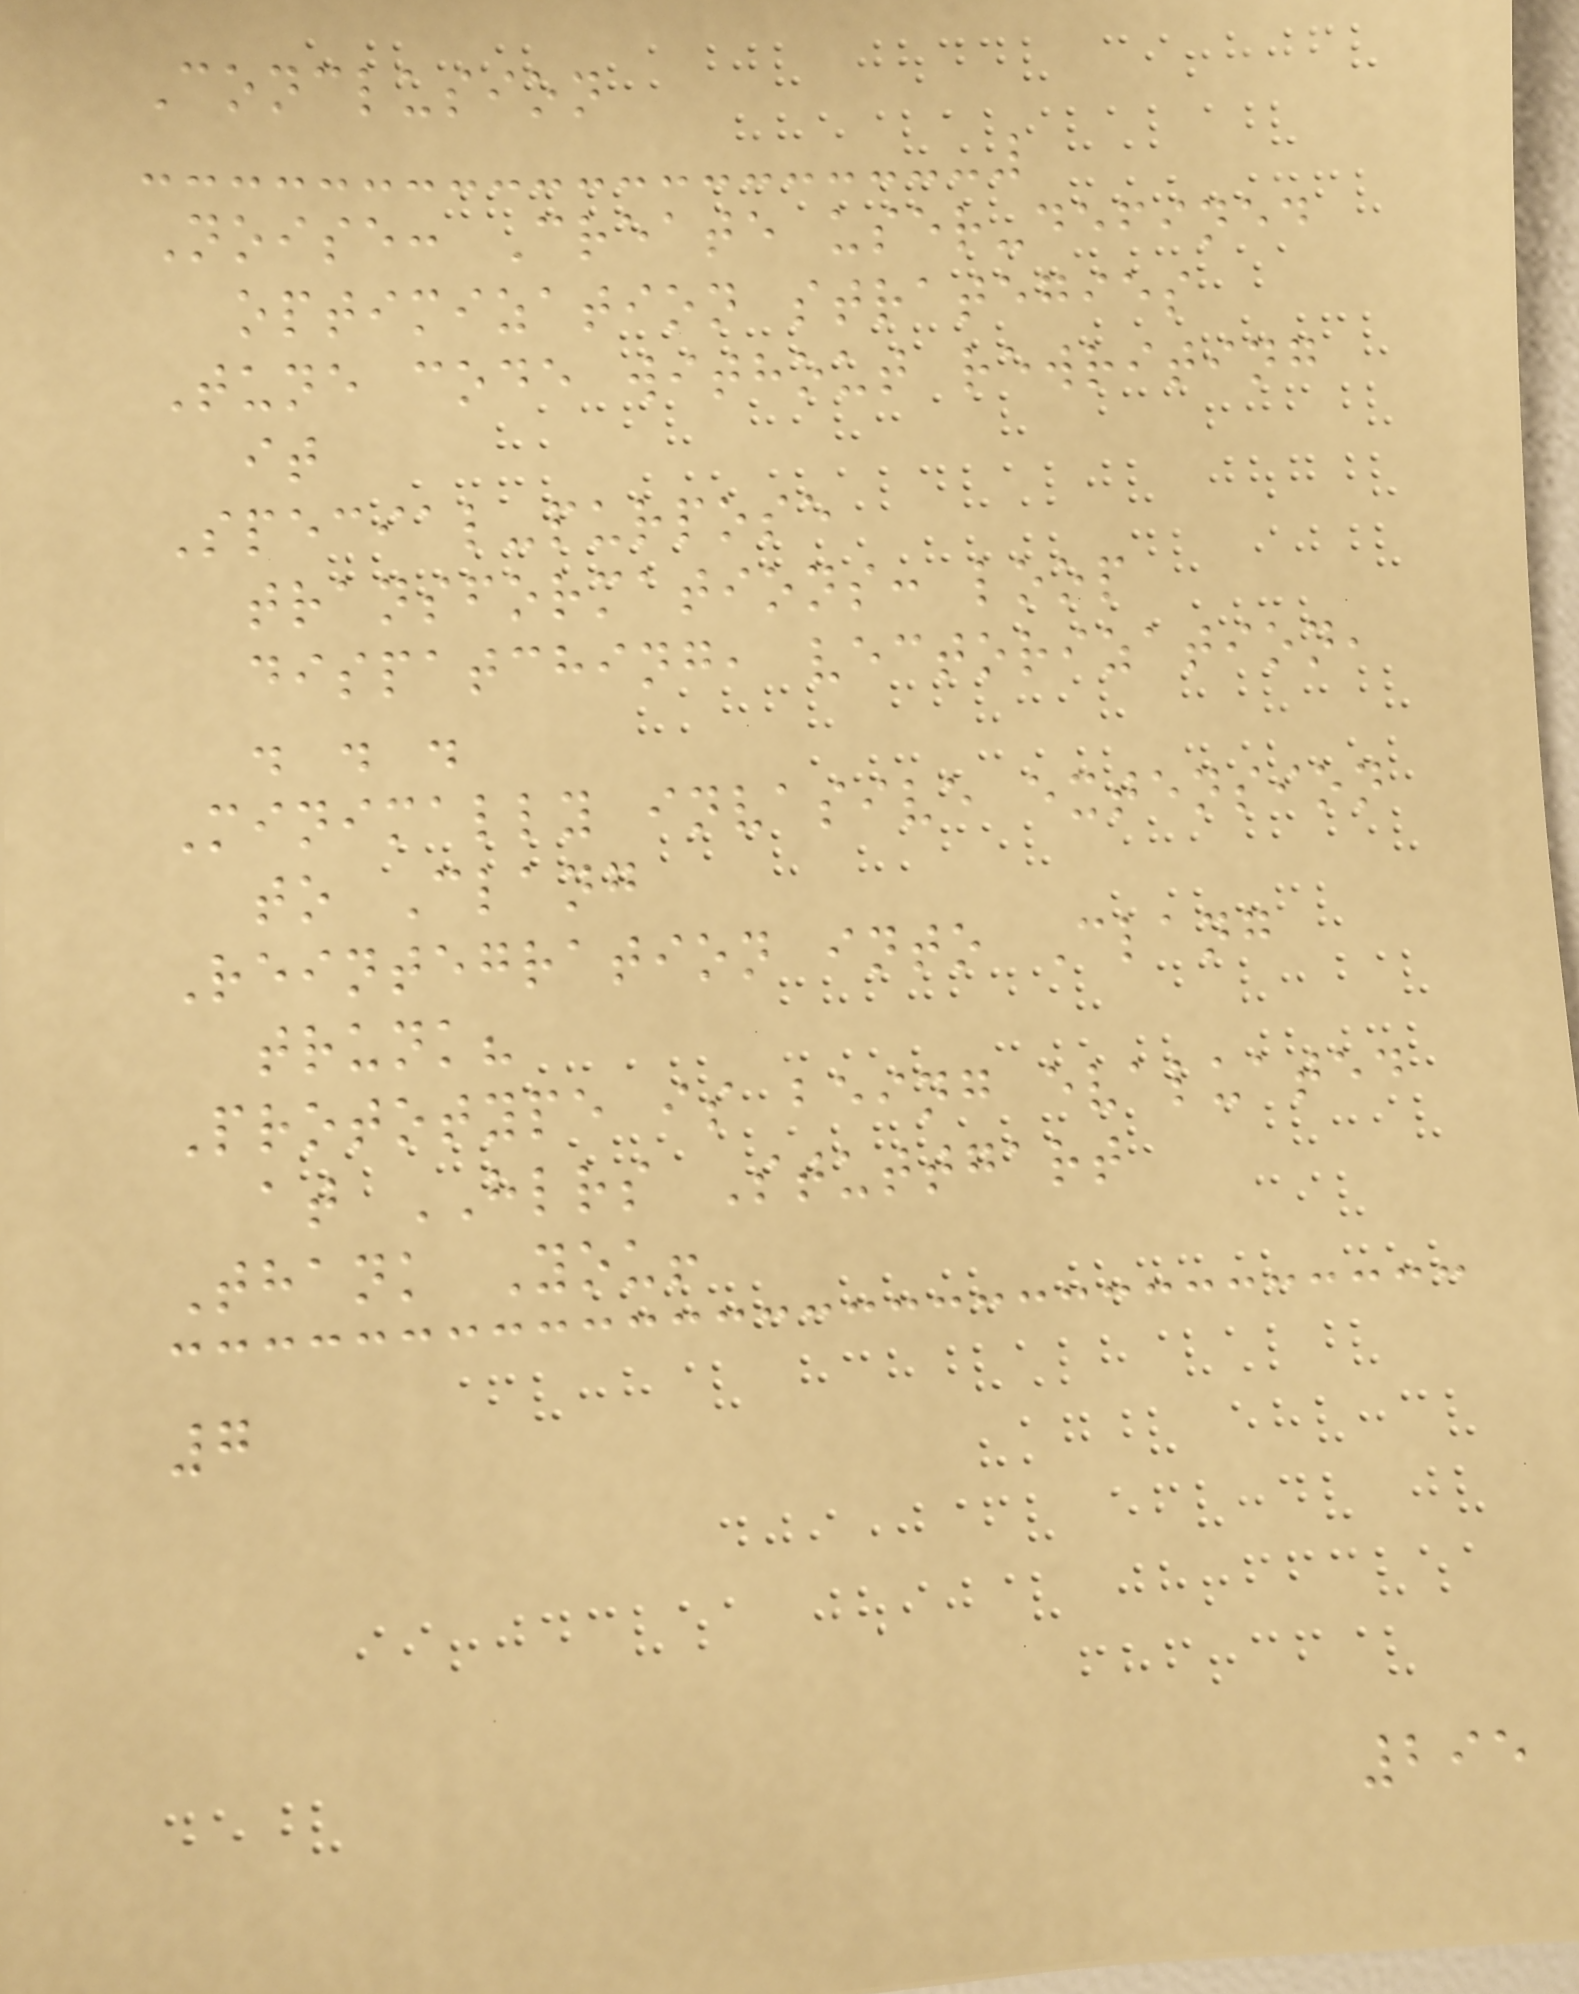Conclusion
Noise: Create user-defined
optimization strategies
Tune code without rewriting
it
Special-purpose
transformations: loop
dispatching, vectorization,
. . .
Minimally invasive extension
to Clang
Reintegration into Clang
trunk?
Prototype is being evaluated
at HLRS Stuttgart
Thank You!
7
295
